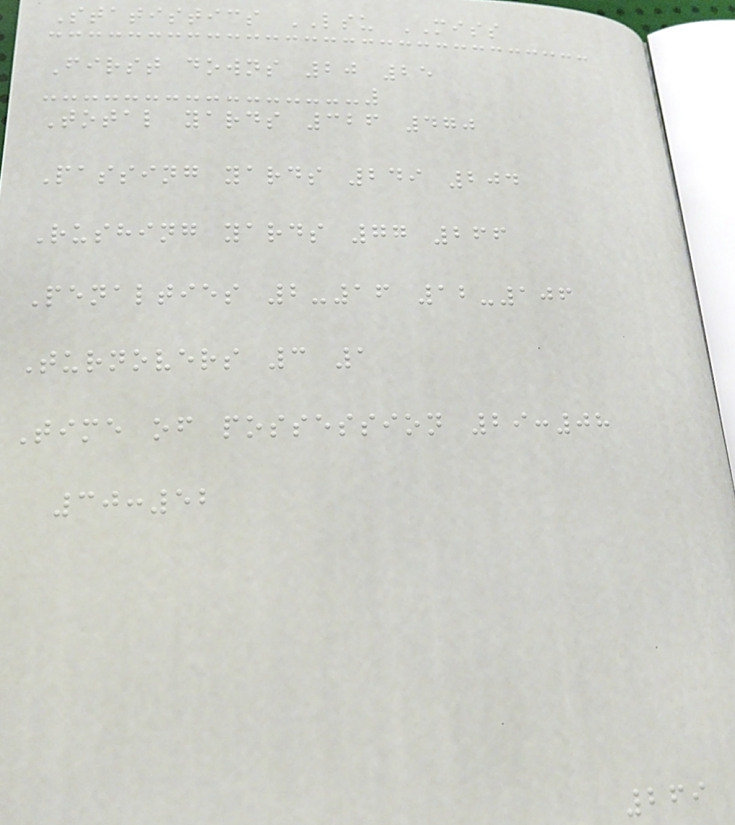Statistics LSU MISS
First downs 20 25
Total yards 326 470
Passing yards 249 204
Rushing yards 77 266
Penalties 2-16 12-106
Turnovers 3 1
Time of possession 29:08
30:52
269
